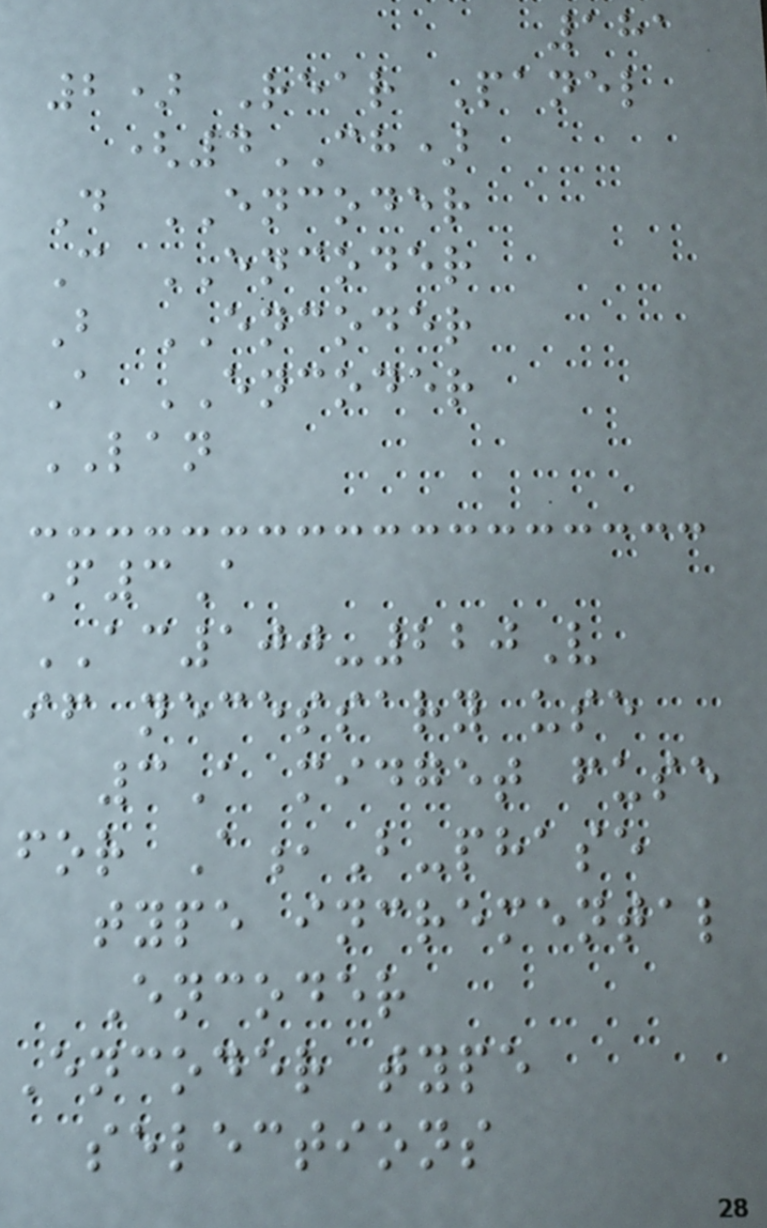181
2) Rear Panel
(4CH)
D ENCODER
C ENCODER
B ENCODER
A ENCODER
LAN
F3A
AC100-220V
if necessary use
3A midget fuse
for A,B-phase
type incremental
Encoder
Encoder type
selections
